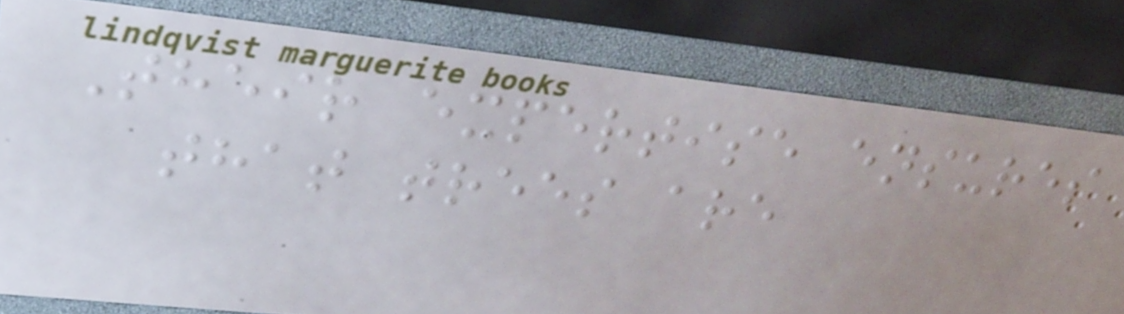Their expertise ensures
that trees are
